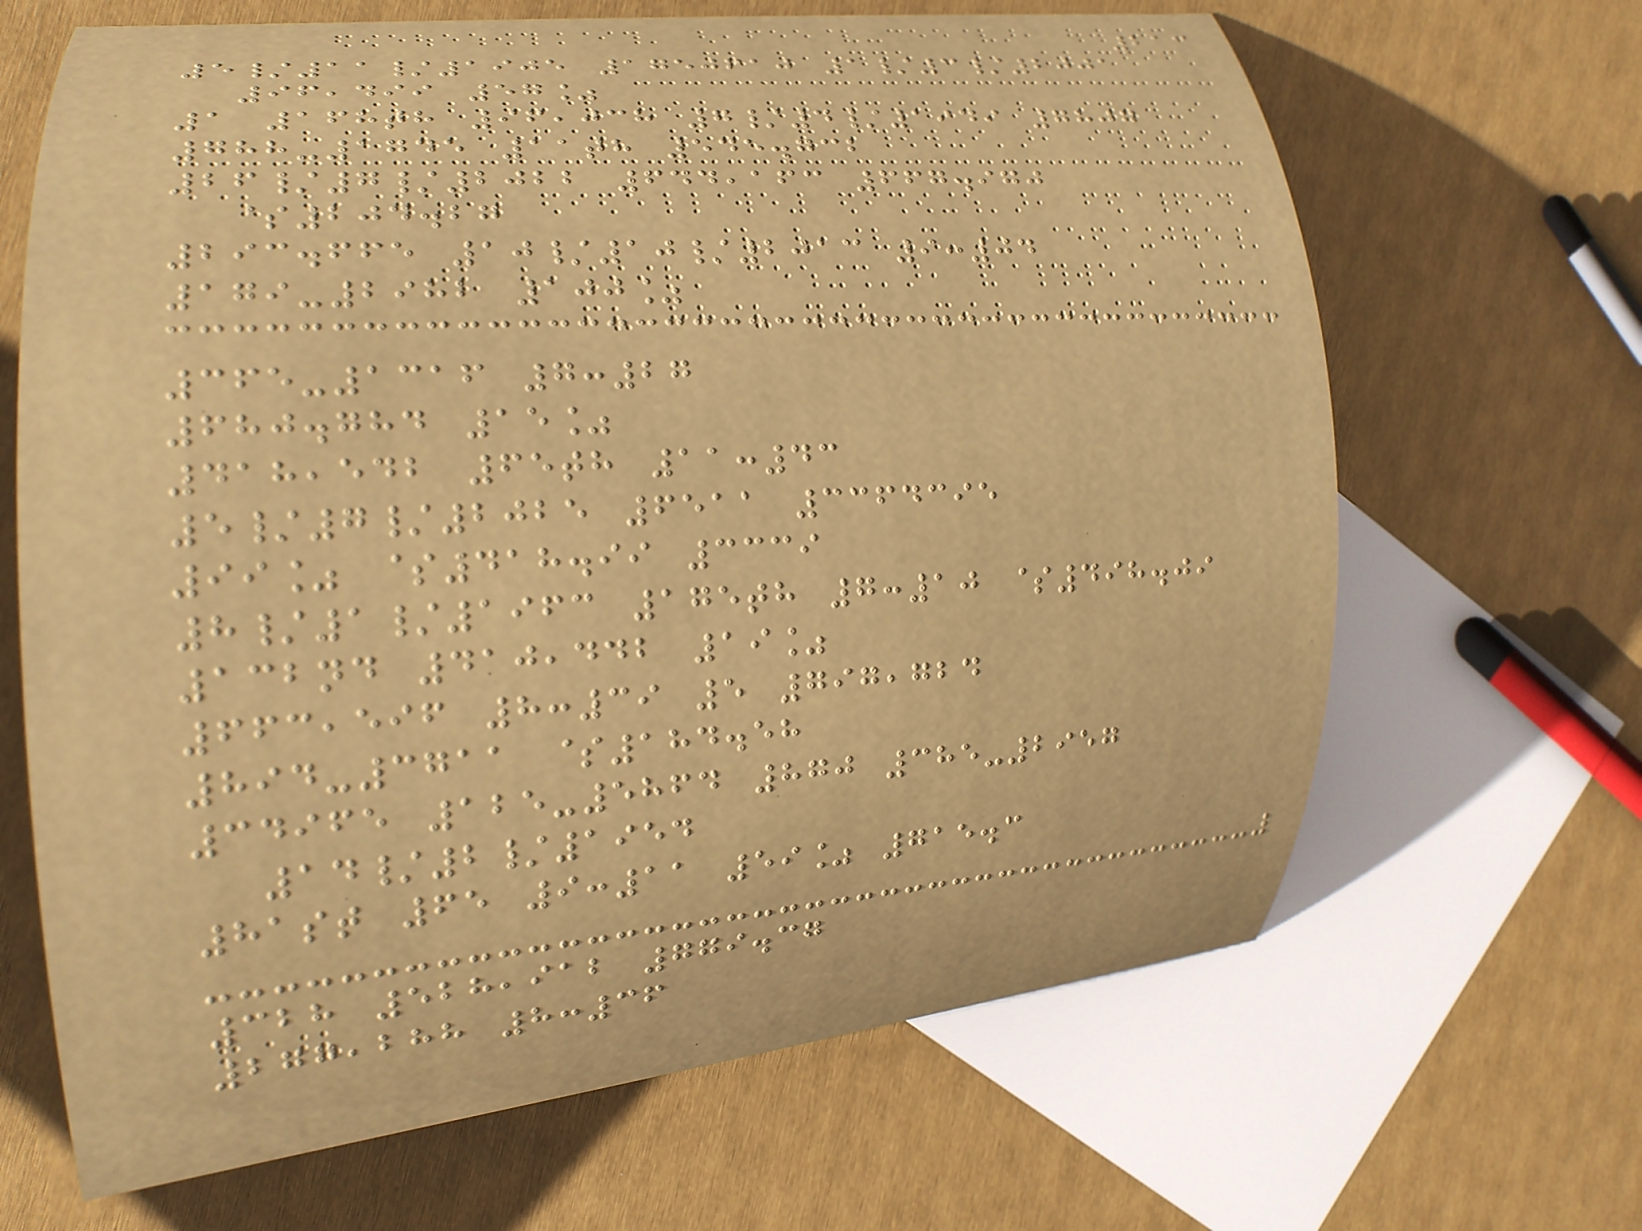213
5/11/1905 1750610 1/3/2001
96,499 57%
1 168th 96,038 7/4/1949 7807
788-1745 11th 545.732
26/7/2022 644,163 667.970
$204.27
293.665 10/10/2013 9:04
179-2982 100%
365-1316 7:27
680.784 15%
418,542 65th 11:43
5/7/2025 6511 3364395
99% $418.99 3339
8/1/1963 175th 7:10 $498.09
132nd 410,442 19%
663,596 8:39 5 797,724
894-3711 $184.58
34965 125-5864 870 385-2957
14/2/1954
81st 65 9:11 59% 715.3
328 528,912 779.37
277,288 8:36
